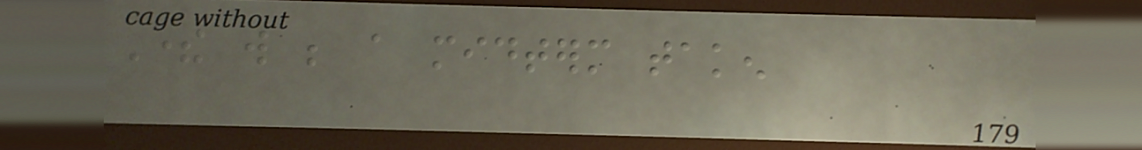There will be a midterm taken
